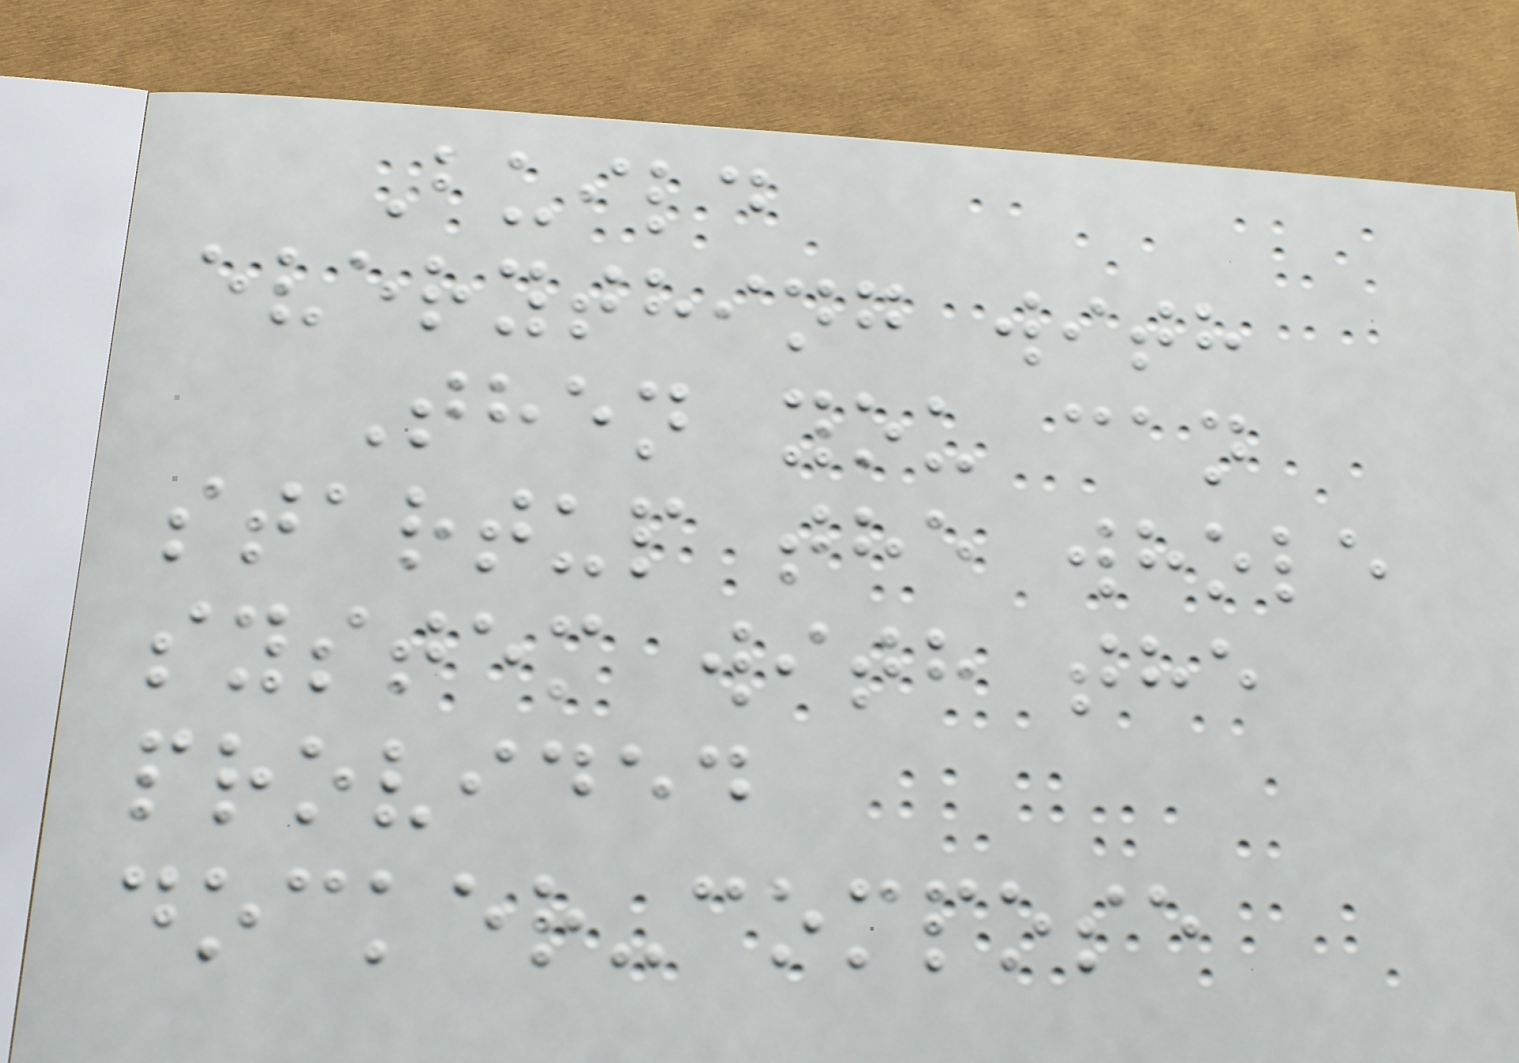Build
everything with
Then you can
startup the whole
system with the
provided
docker-compose
